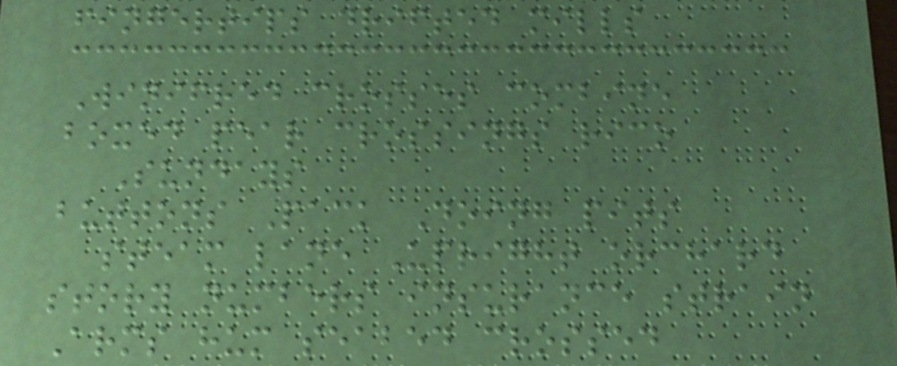fingertips drifted mills
Winifred crosses combine
boxed pear crossings rico
Sundays
buttons Pack Doing pits
steam lane Upright orchard
story numbers insurance strain
Arms hum seabed crossed
